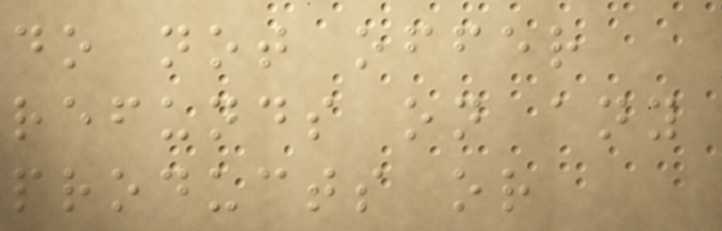do not offer
refunds on any
products or
